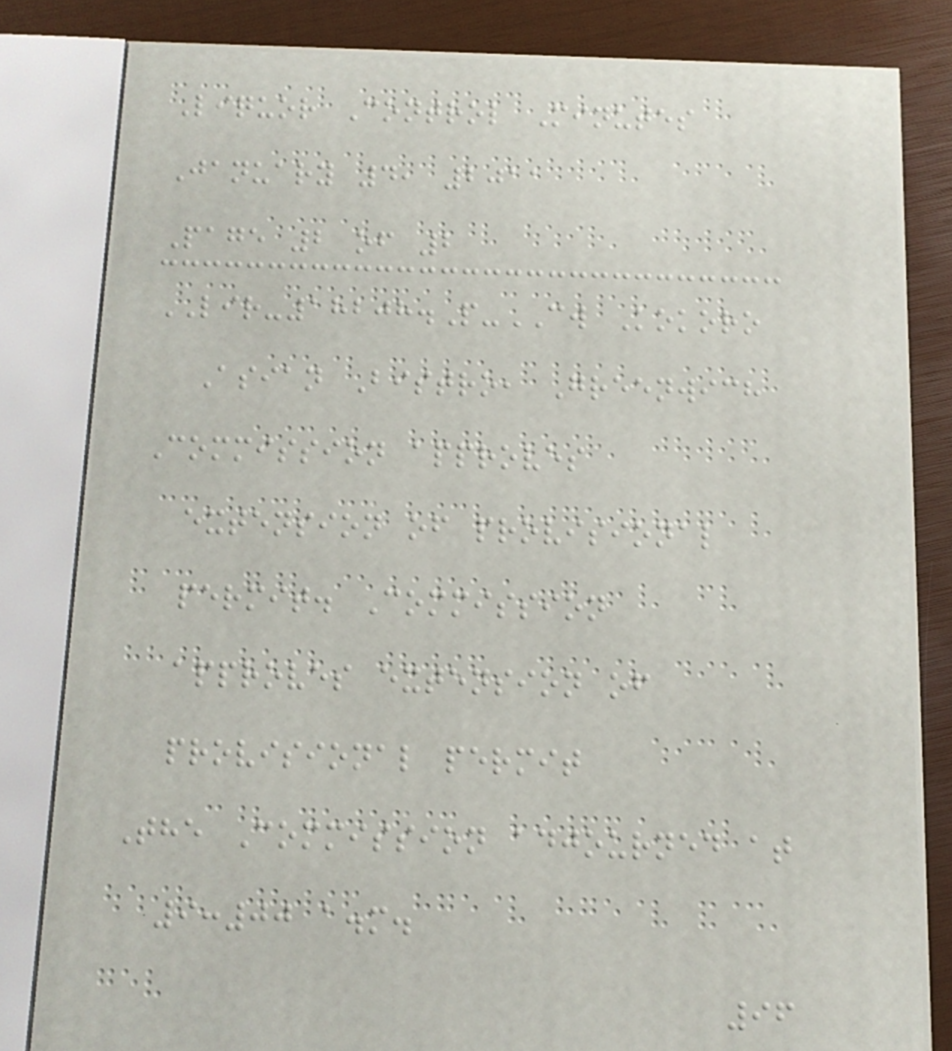Liquor Control Minutes
January 4, 2011
Page 2 of 2
LIR-18208.P-CW Kokoro
Asian Bistro, Greenwich
Commission approves
extension of provisional
permit. Commission
approves extension of
provisional permit
The Commission adjourned at
9:00 a.m.
96
